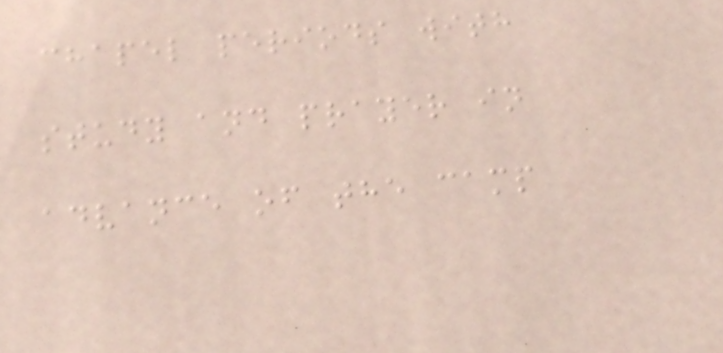chapel periods with
study and prayer in
advance of the camp
